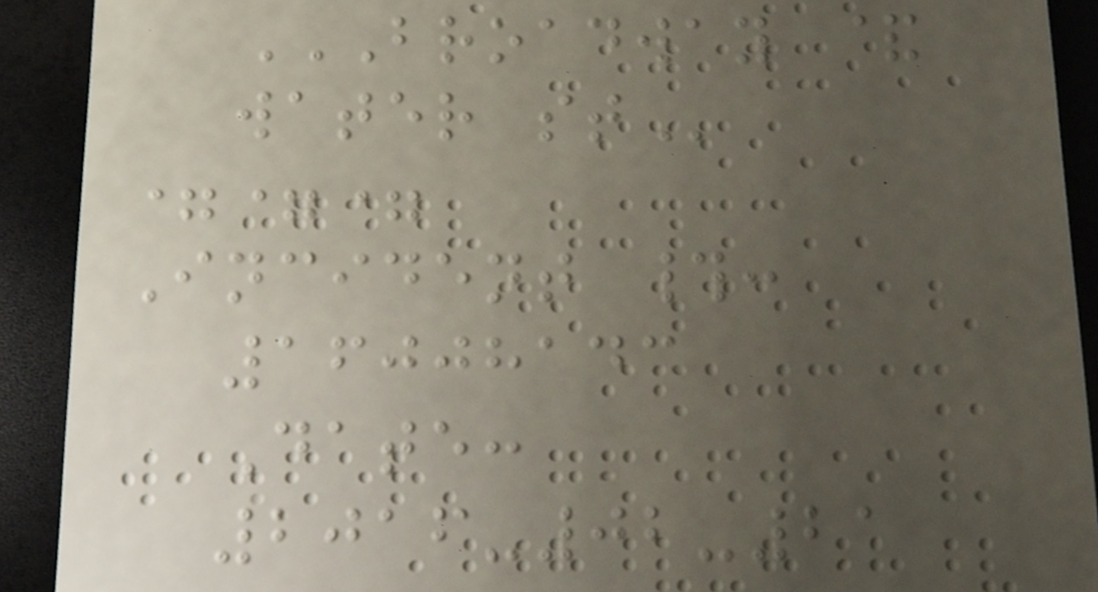BROADWAY &
WATER ST
===
Incident #:
16008143
Date:
2016-02-21
